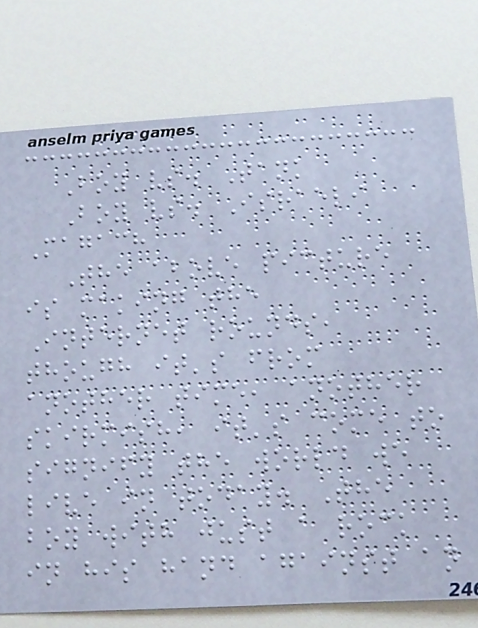Boy vs. Tank
Boy vs. Israeli
Magach
The above picture
is making the
Internet rounds,
though it's from
another time, another
skirmish, it's come to
signify the world we
live in today. The
boy with just a rock
in his hand against an
